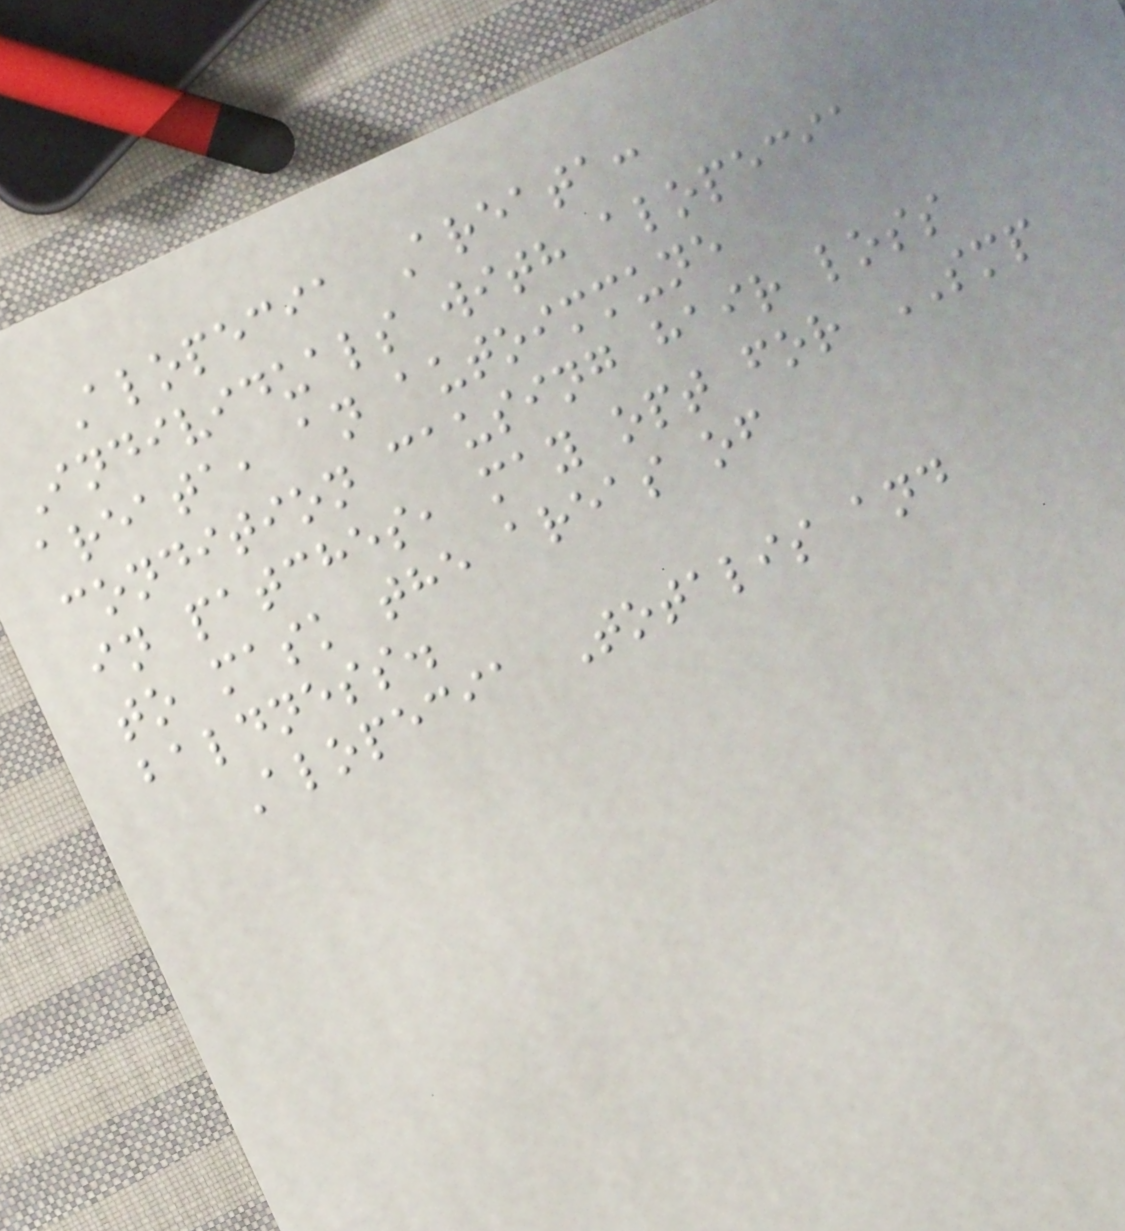Alopecia Areata:
Individuals with alopecia
areata, an autoimmune
condition causing hair loss
in patches, may opt for SMP
to mask the areas of
baldness.
Alopecia Totalis and
